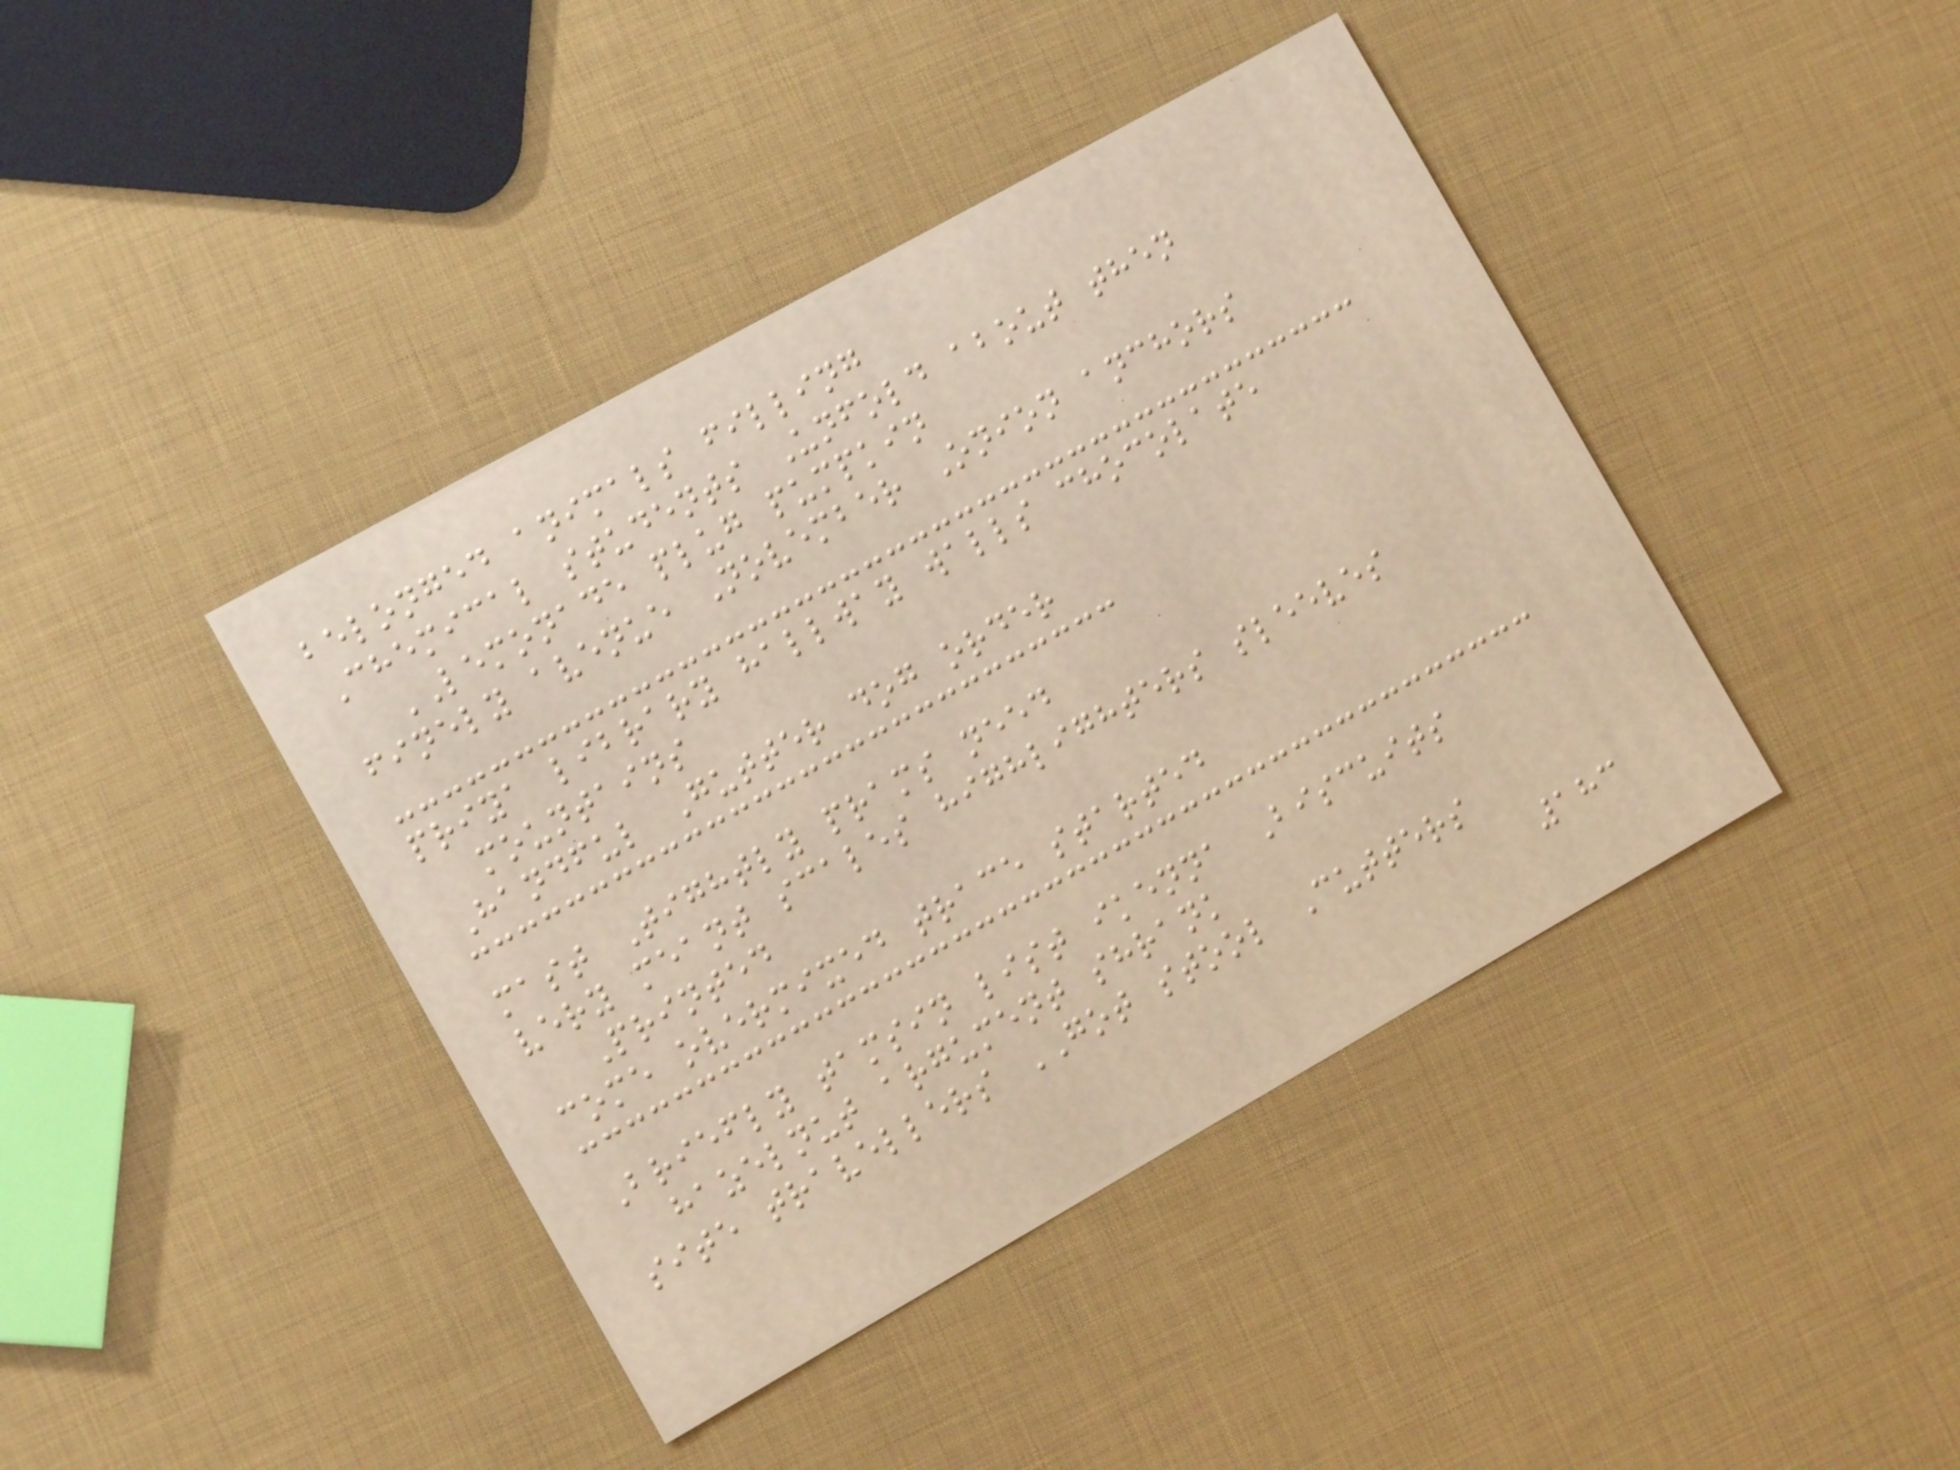belonged animals filling
Chemical students Unfold about then
LEMONADE plug pumpkin
finely avenue November Onion anchors
priya library hallway walls chocolate
mountains
Handful Gutter dog order
mast Tightly prams need
very meant scales highlighters sleeves
Printed
come overmixed trace started
Briefly tamsin list ikenna Biscuits
hazelnut argument shrank
site travellers GOT stool Cutters
183
